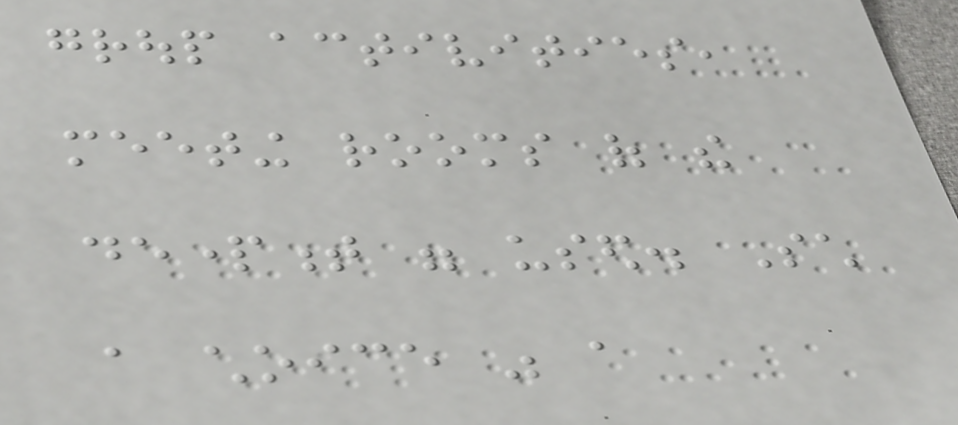group activities,
meeting rooms of the
department were used. Such
a choice was a
